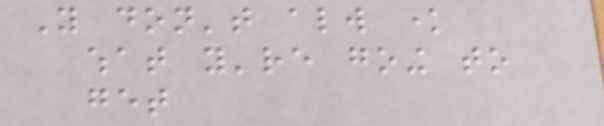You don't always know
what you're going to
get
